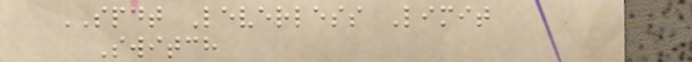SPDT Leverless Limit
Switch
